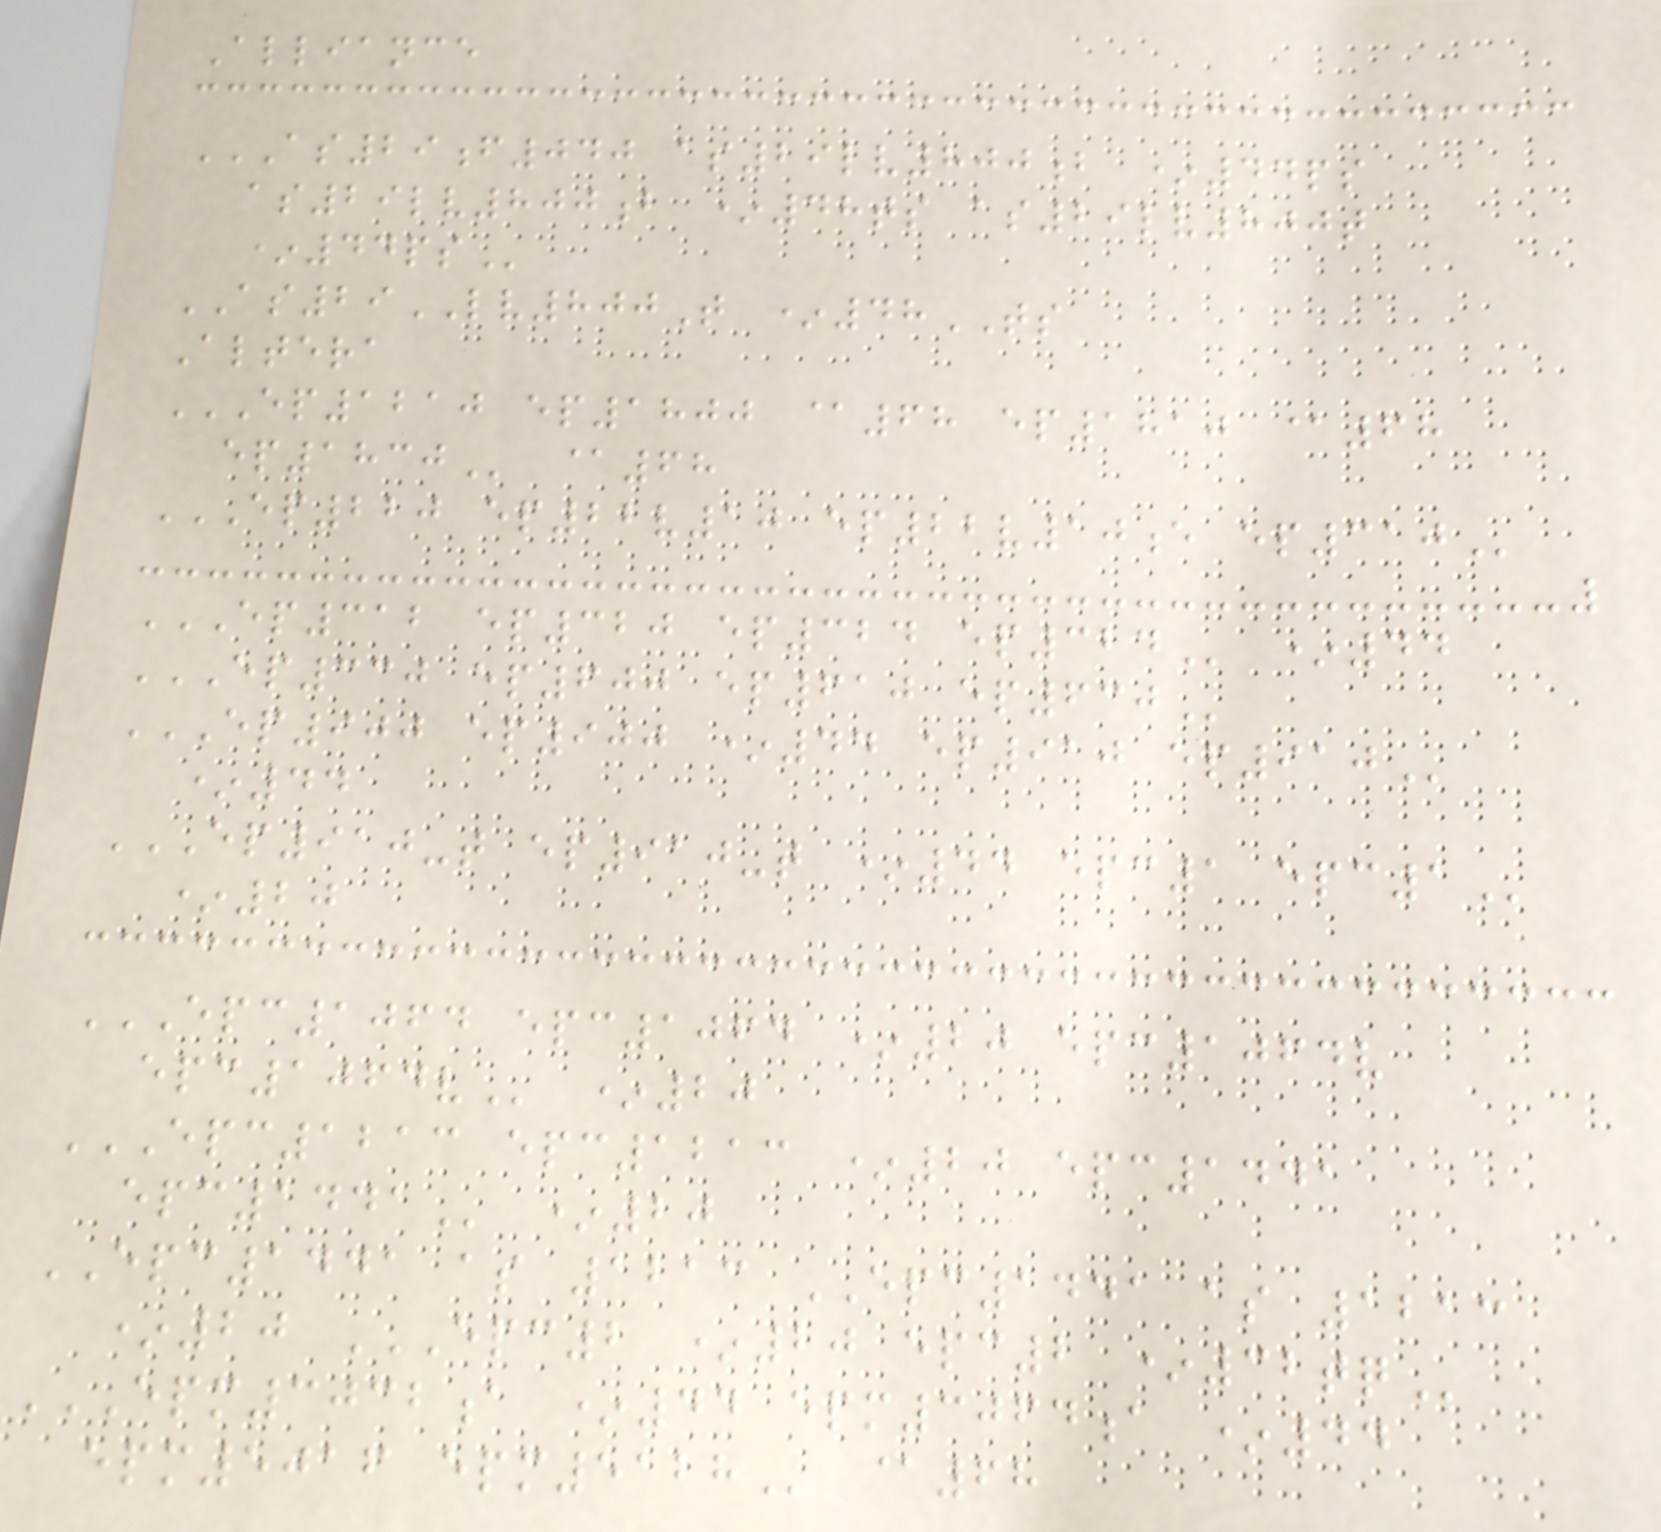Alliance
AS29F040 AS29LV800B *44PS
AS29LV800B *48TS AS29LV800T
*44PS
AS29LV800T *48TS
Altera
EP1210 EP1800 @68 EP1810 @68
EP1830 @68
EP220 EP22V10 EP22V10E EP310
EP312 EP320 EP324 EP324 *44
EP330 EP600 EP610 EP630
EP900 EP900 *44 EP910 EP910
*44
EP910-T EP910-T *44 EPC1 EPC1
*20
EPC1064 EPC1064 *20 EPC1064V
EPC1064V *20
EPC1213 EPC1213 *20 EPC1441
EPC1441 *20
EPC1441 as 1213 EPC1441 as 1213
*20 EPC2 *20 EPC2 *32TQ
EPM3032A *44 EPM3064A *44
EPM5016 EPM5128 @68
